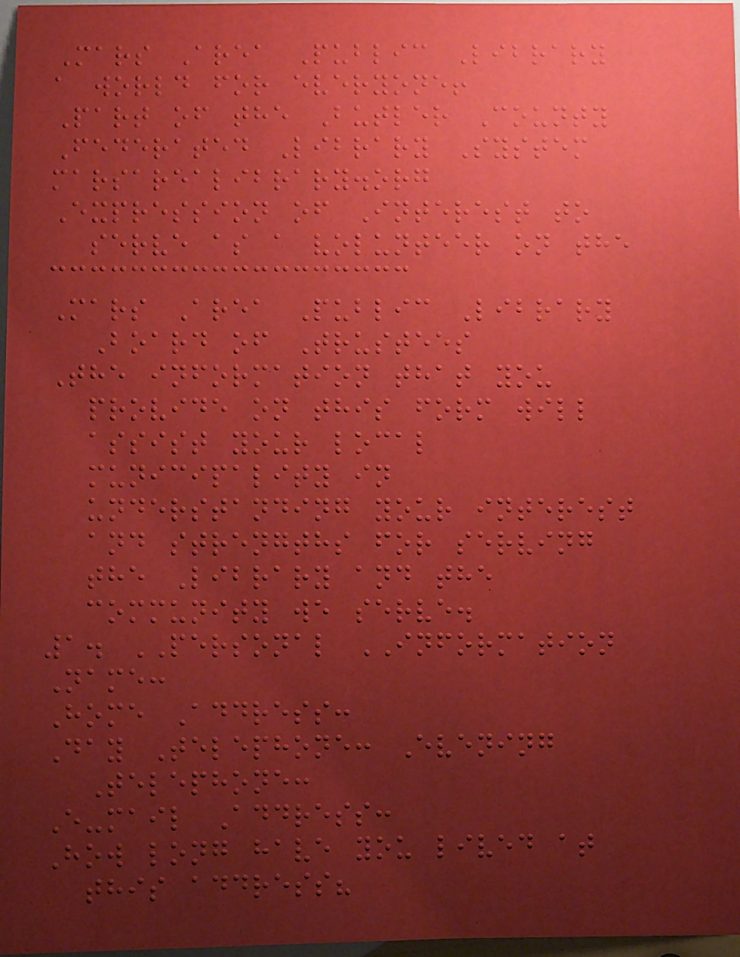Mars Area Public Library
a world for everyone!
Part of the Butler County
Federated Library System
marsarealibrary.org
Expression of Interest to
serve as a volunteer on the
Mars Area Public Library
Board of Trustees
The information that you
provide on this form will
assist your local
municipality in
understanding your interest
and strengths for serving
the Library and the
community we serve.
1. PERSONAL INFORMATION
Name:
Home Address:
Day Telephone: Evening
Telephone:
E-mail Address:
How long have you lived at
this address?
